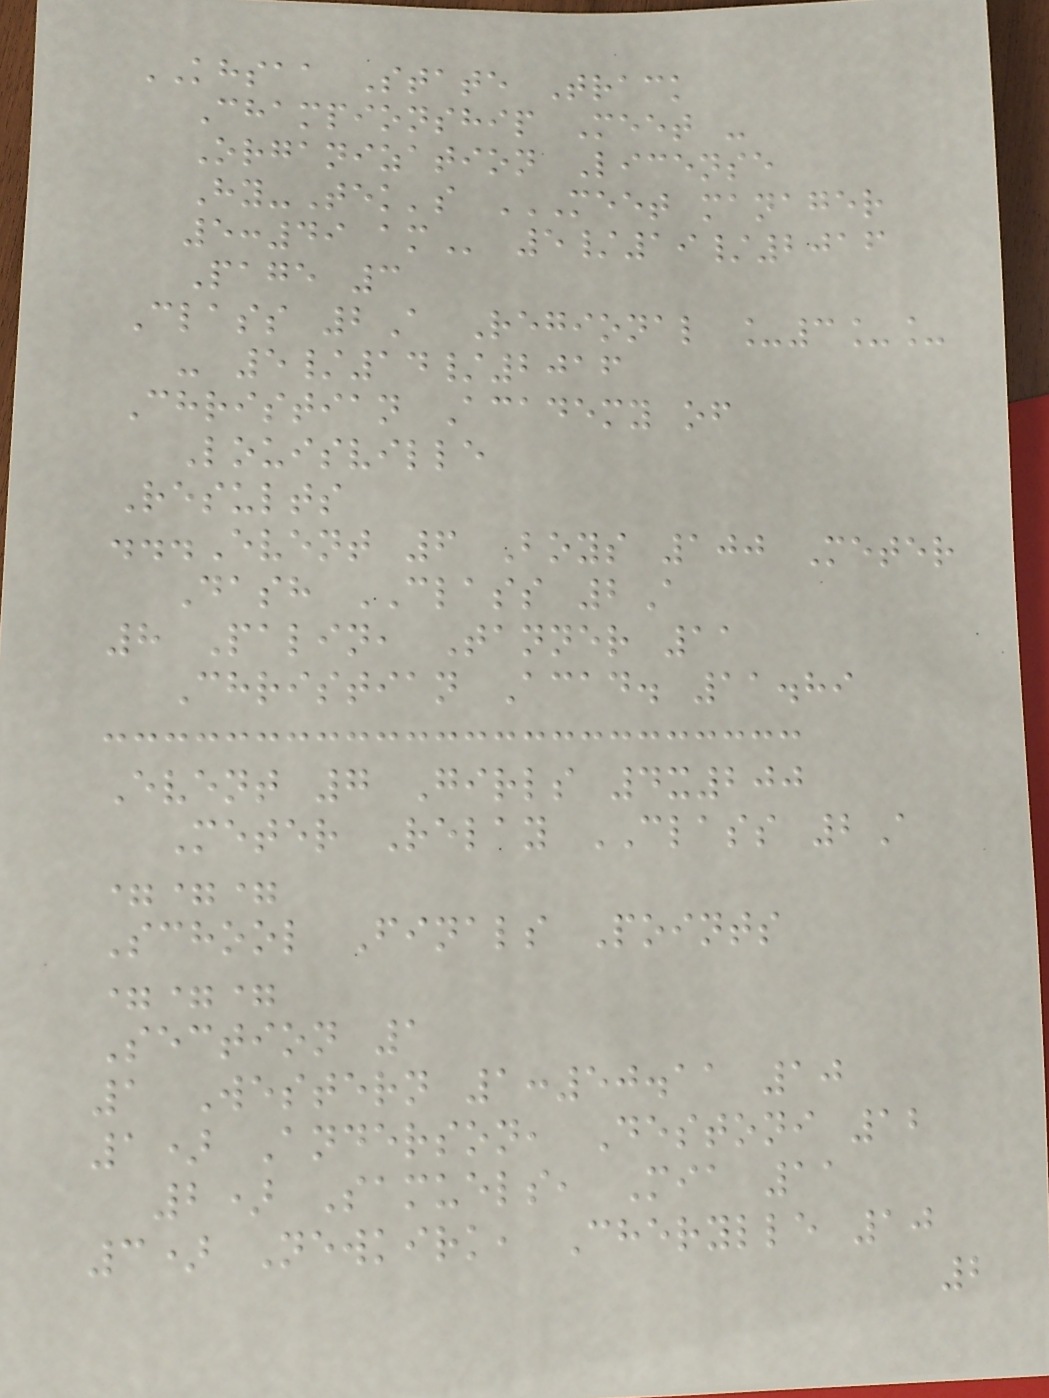KHSAA State Track
Championship Meet -
Organization License
Hy-Tek's MEET MANAGER
5:49 AM 5/19/2016
Page 3
Class 2A Regional _3__
- 5/14/2016
Christian Academy of
Louisville
Results
...Event 6 Boys 100 Meter
Dash CLASS 2A
8 Palin, Tanner 11
Christian Acad. 11.89
Event 7 Girls 4x200
Meter Relay CLASS 2A
===
School Finals Points
===
Section 1
1 Western 1:50.11 10
1) Anderson, Destoni 12
2) Samuels, Mia 11
3) Newkirk, Cherylle 10
2
